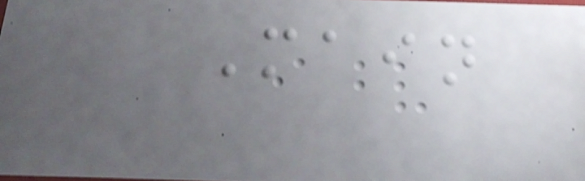Main
